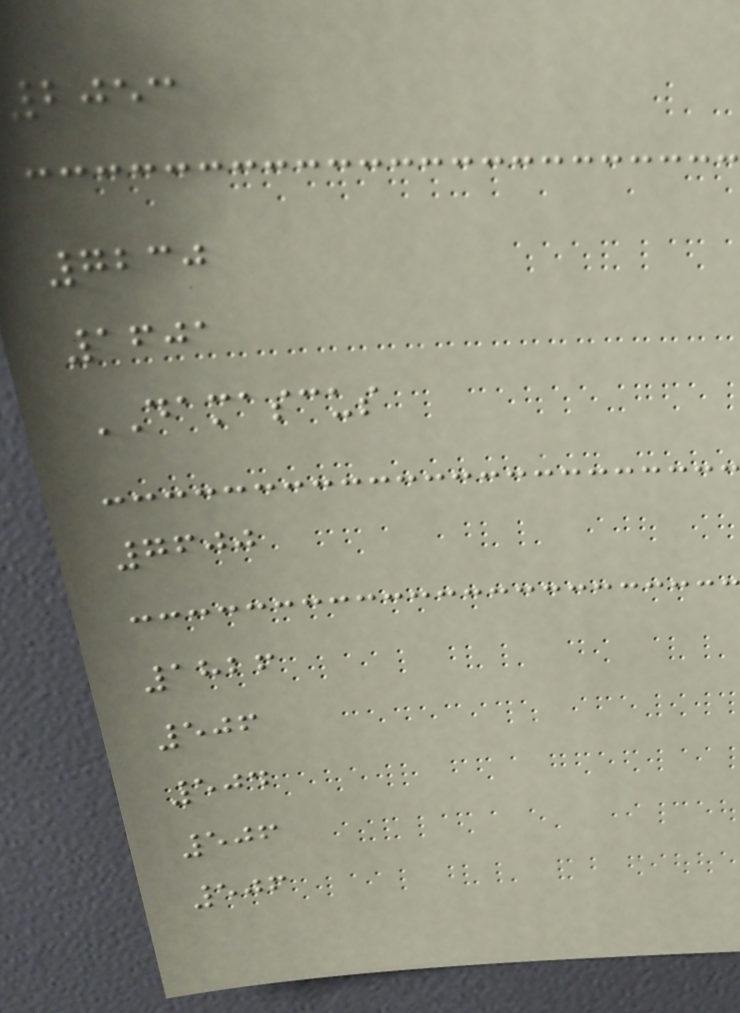2053
7230
1601
DAMASCUS
7600
1826
506
504
506
506
